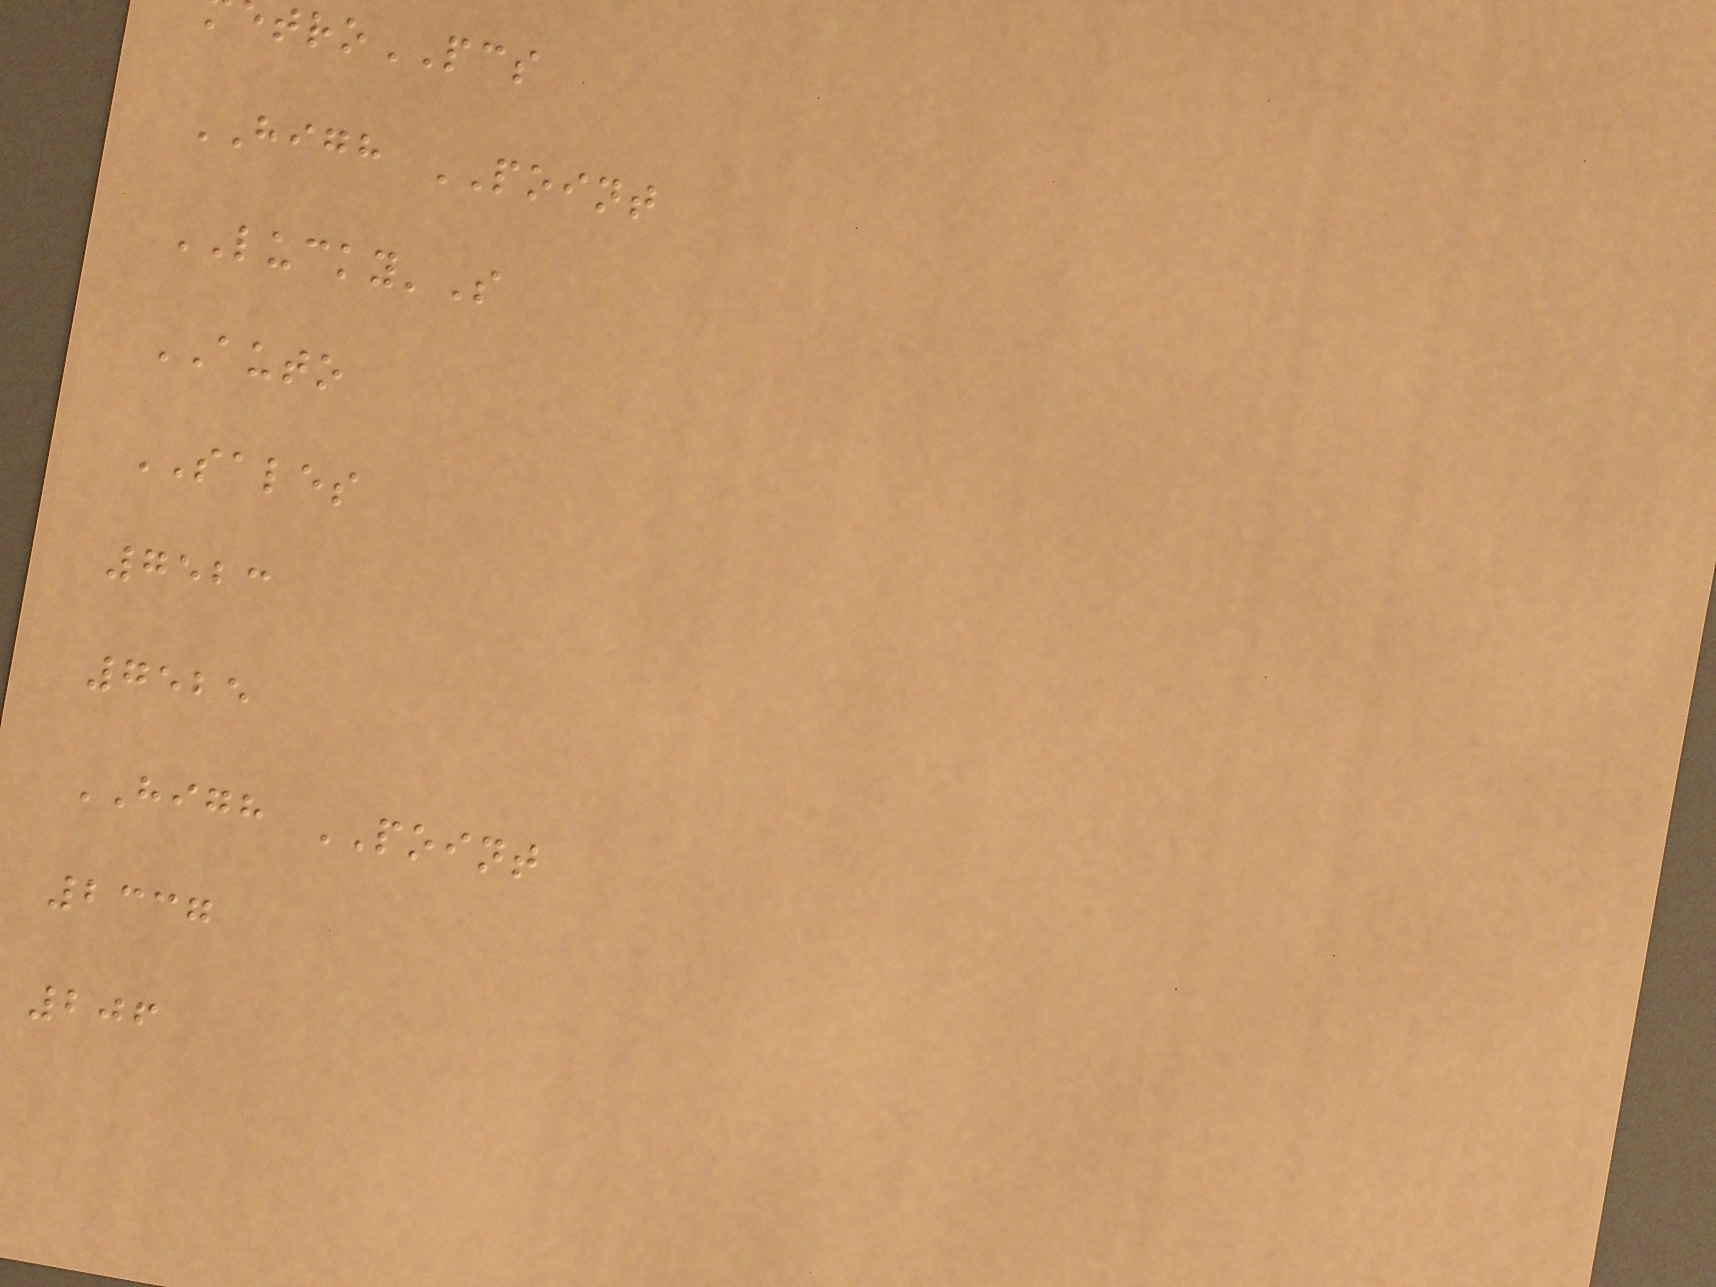troPCS
HIGH POINT
LUCKY'S
AUTO
SALES
7523
7525
HIGH POINT
2337
206
